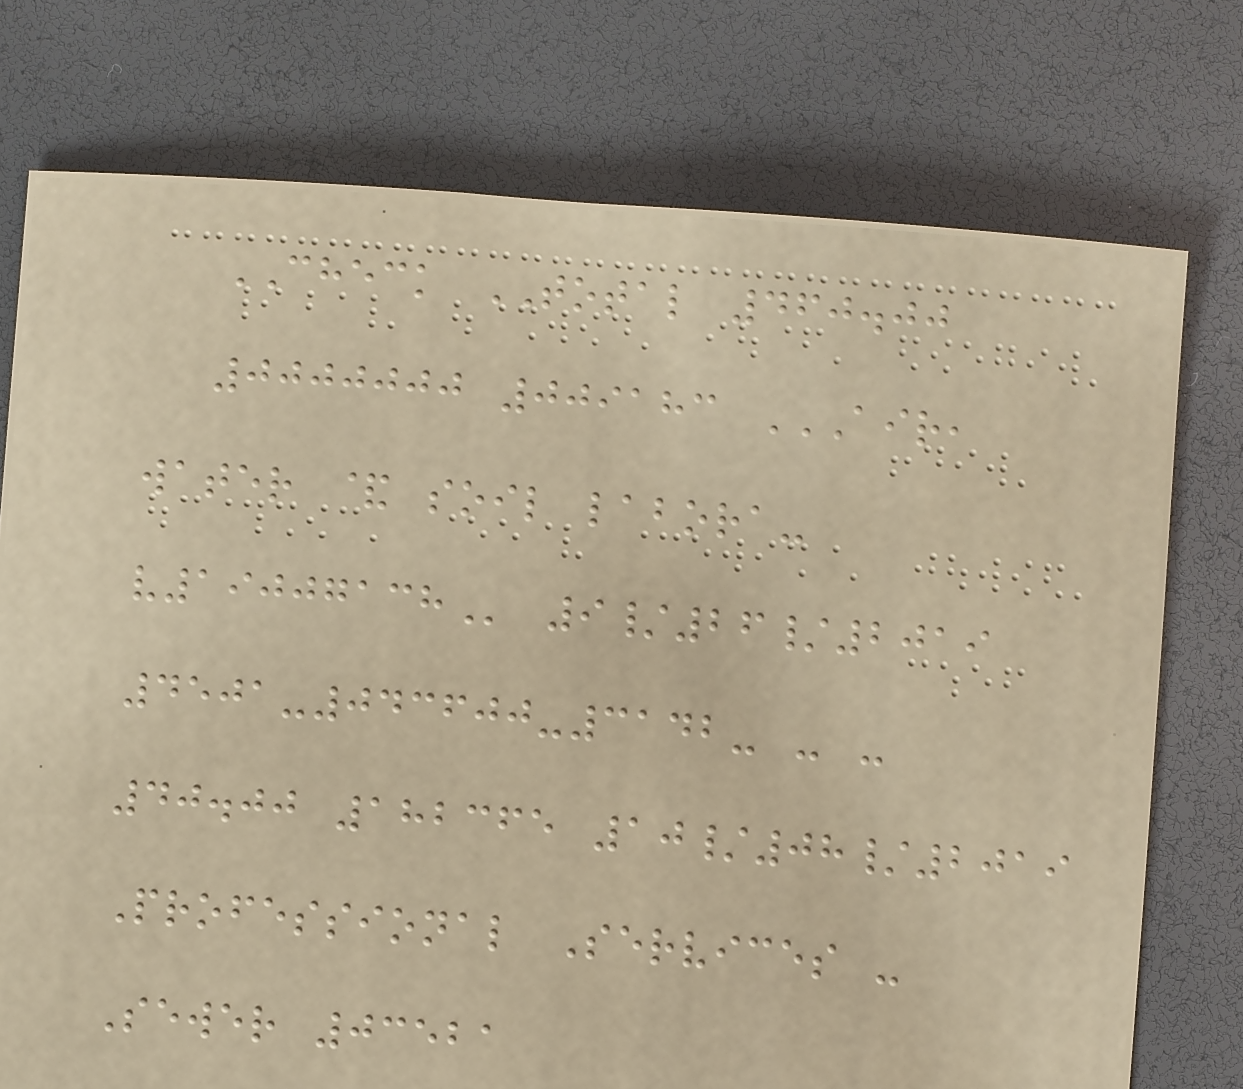CHECK TOTAL 460.00
0000000 009183 AIR,
WATER & SOIL LABORA-
V19007138 9/26/2019
4501-043600-3142- - -
40.00 182365 10/08/2019
Professional Services -
Sewer 03521
